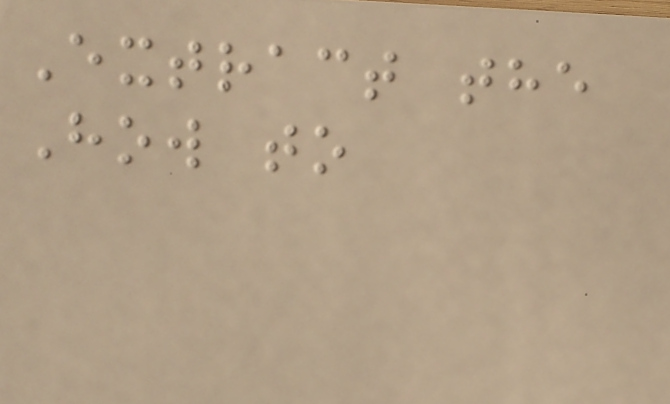Extract the
How to
